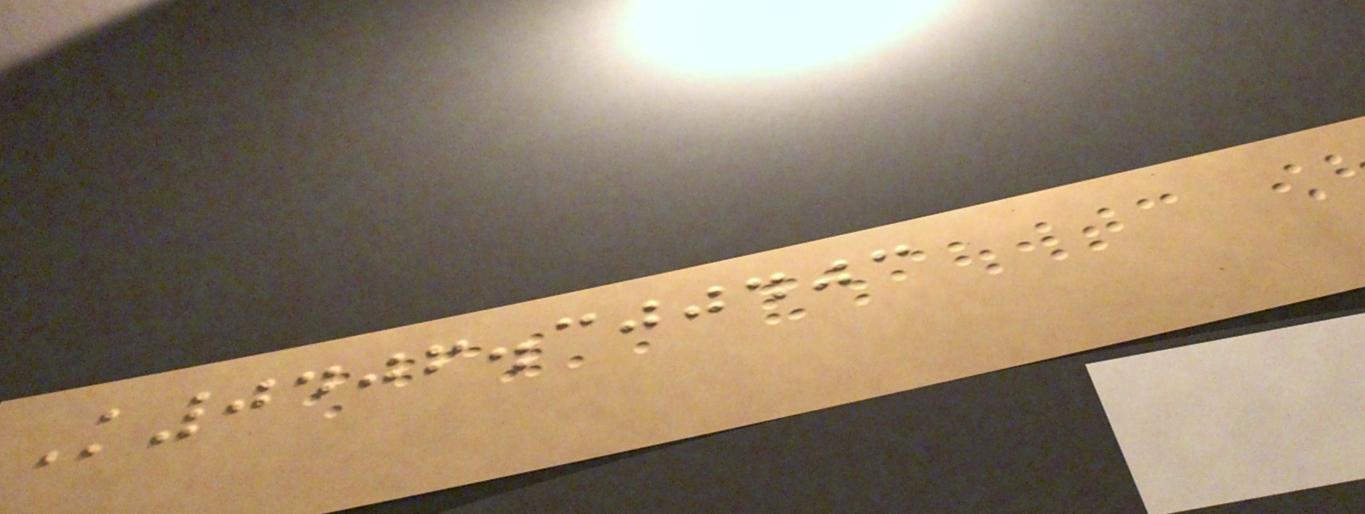K0406.300403
